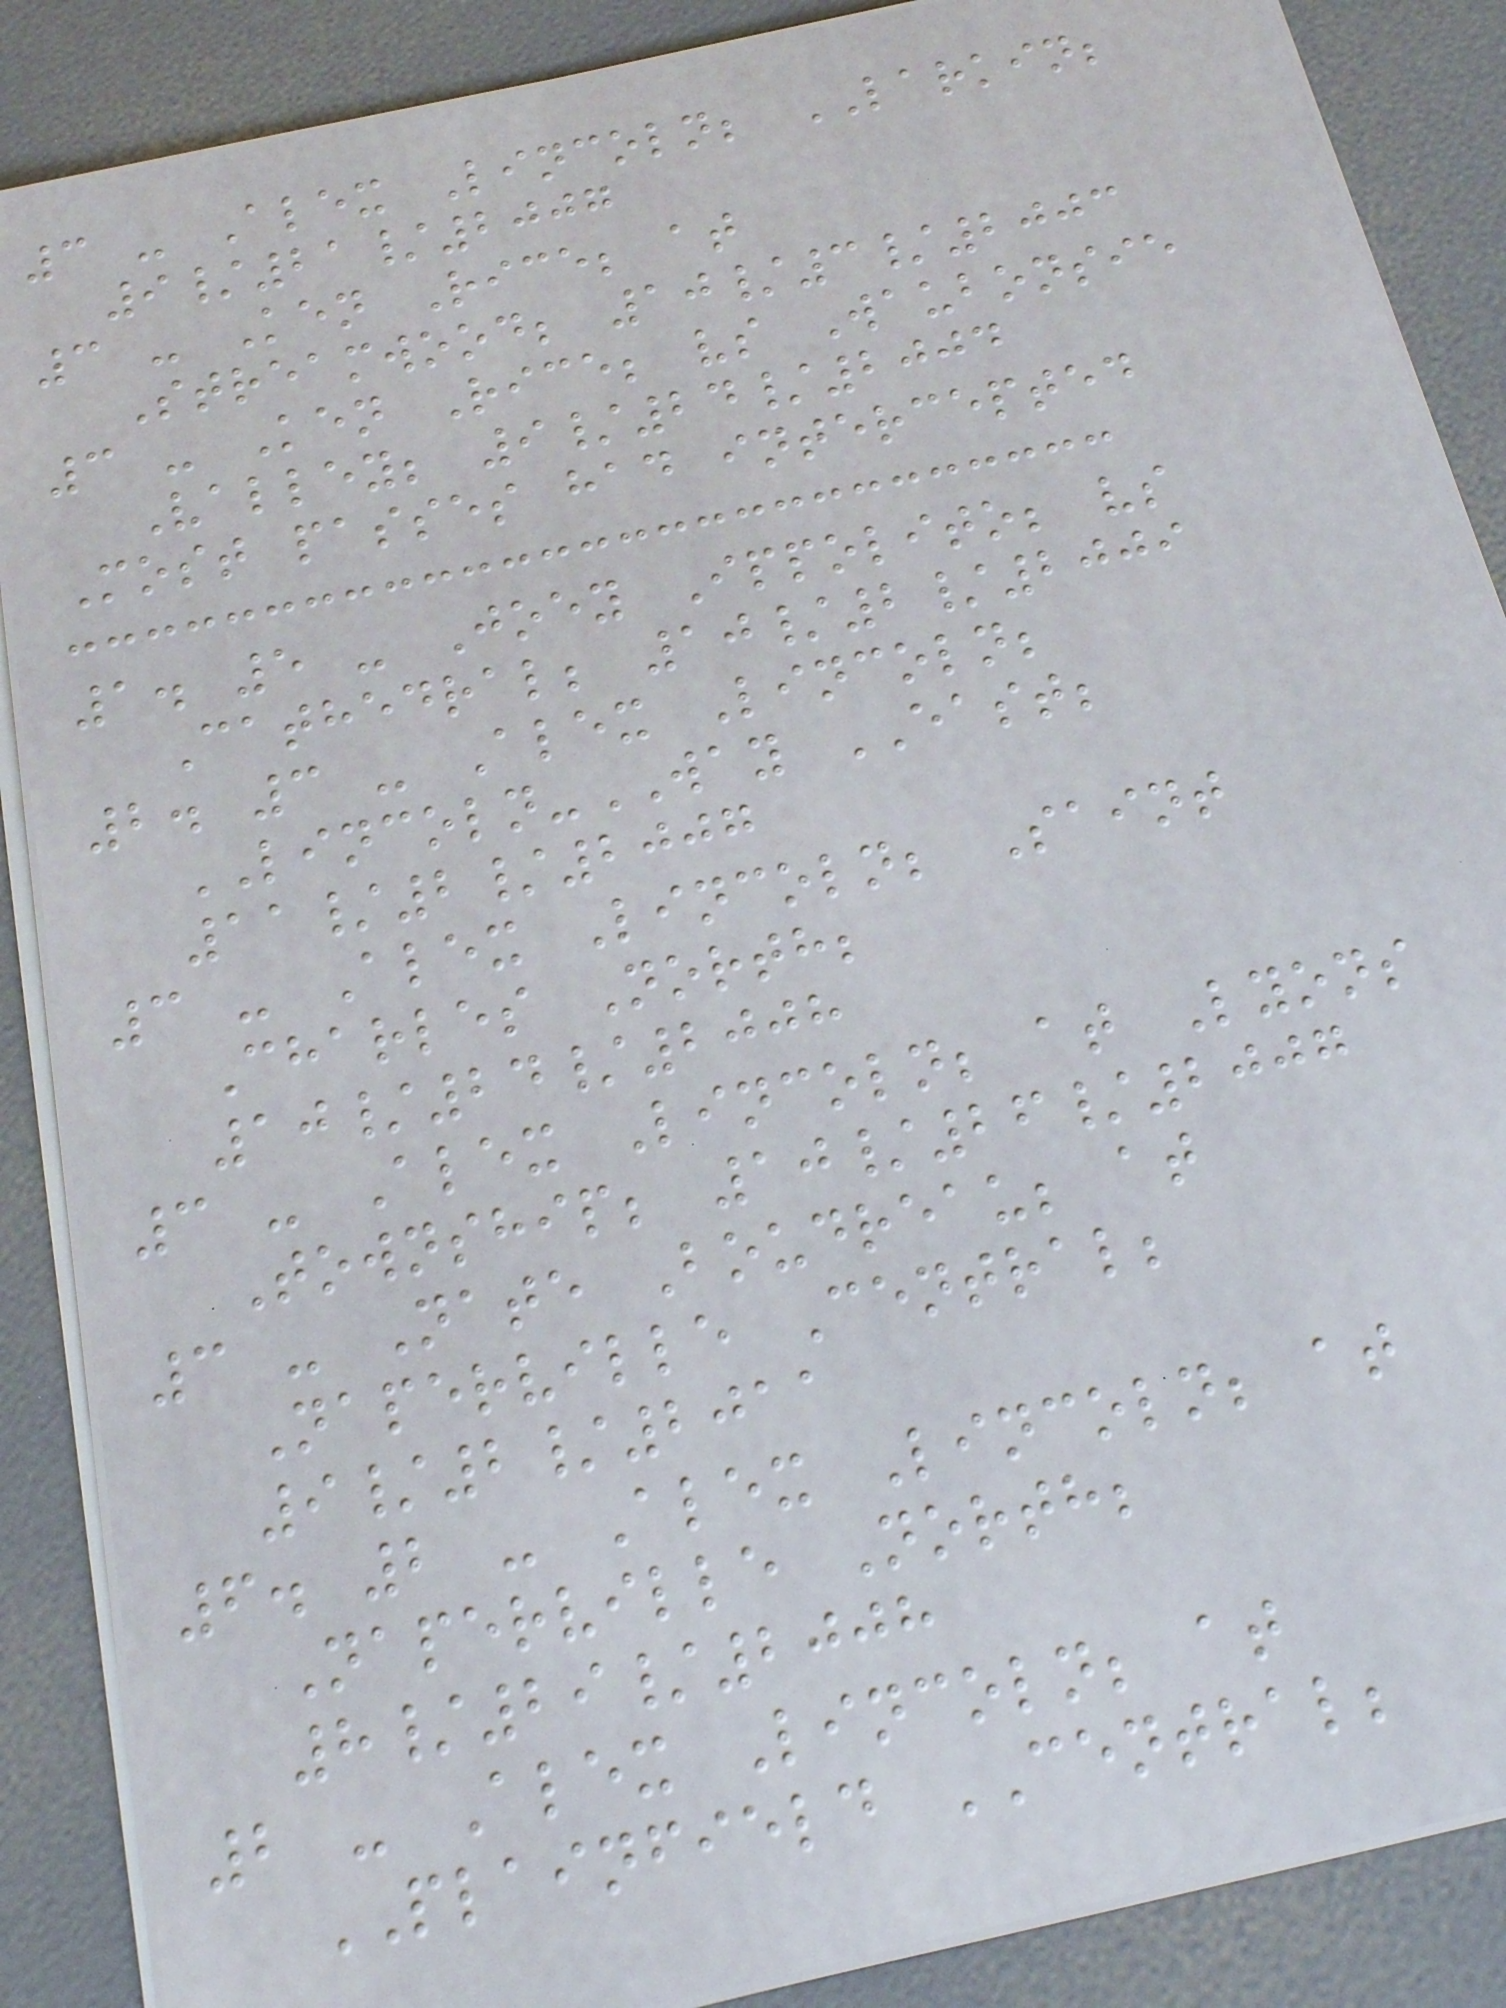3 - Alex Lincoln; LARKIN;
9/21/2007
3 - Ken Rice; at
Streamwood; 10/3/2003
3 - Ken Rice; vs Waubonsie
Valley; 9/24/2004
Most passes had intercepted
1. 5 - Joey Ippolito; vs
Cathedral; 10/2/2009
2. 3 - Alex Lincoln;
LINCOLN-WAY EAST;
11/2/2007
3 - Alex Lincoln; Saint
Charles North;
10/24/2008
3 - Alex Lincoln; at Lyons
Township; 10/26/2007
3 - Nate Boudreau; at
Naperville Central;
9/2/2011
6. 2 - Alex Lincoln; at
Naperville North;
8/29/2008
2 - Alex Lincoln; at
PLAINFIELD CENTRAL;
